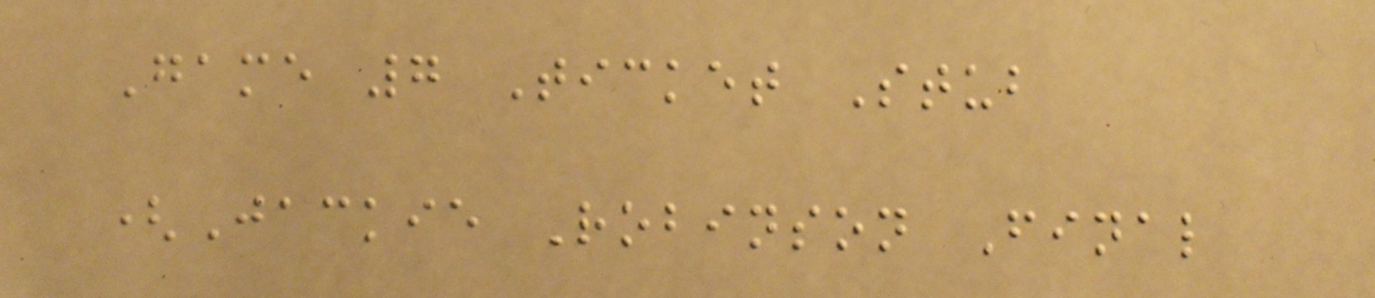Game 7 Ticket Stub
(Jackie Robinson Final
